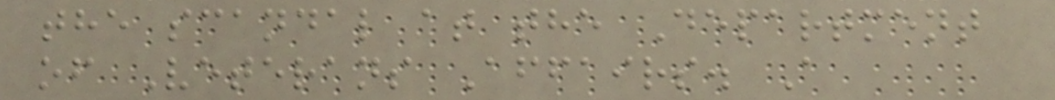the scandal at the Department
of Veterans Affairs. A
